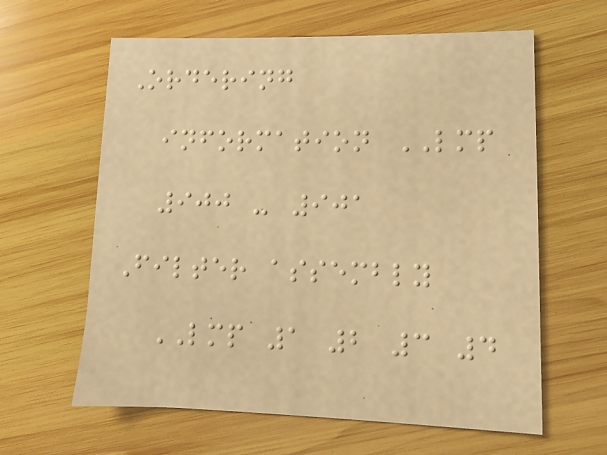Ordering
information LMP
900 - 901
Filter assembly
LMP 1 2 3 4
